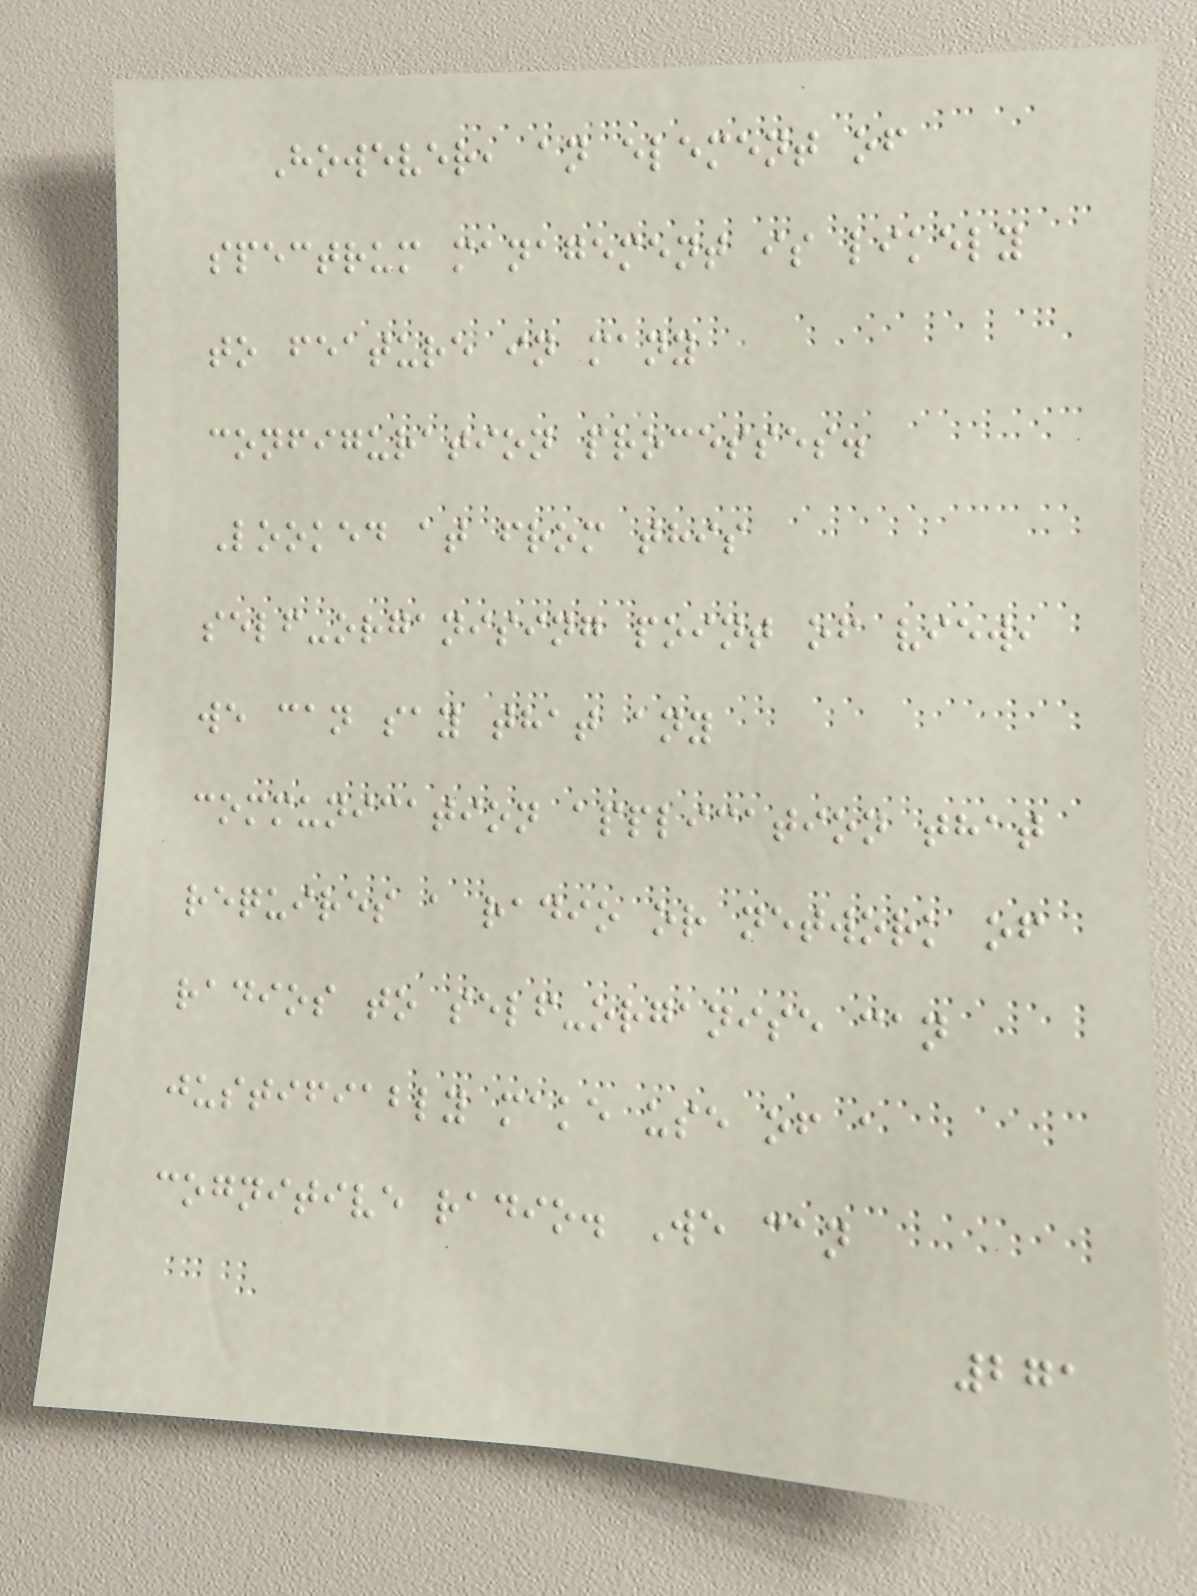However, an element of
spectrum management is likely
to feature in many
configuration processes.
Looked at from this
self-organising point of view,
we can say that any
communication application that
requires a radio or network of
radios to self-organise can
justifiably make use of a
cognitive radio. We can
271
